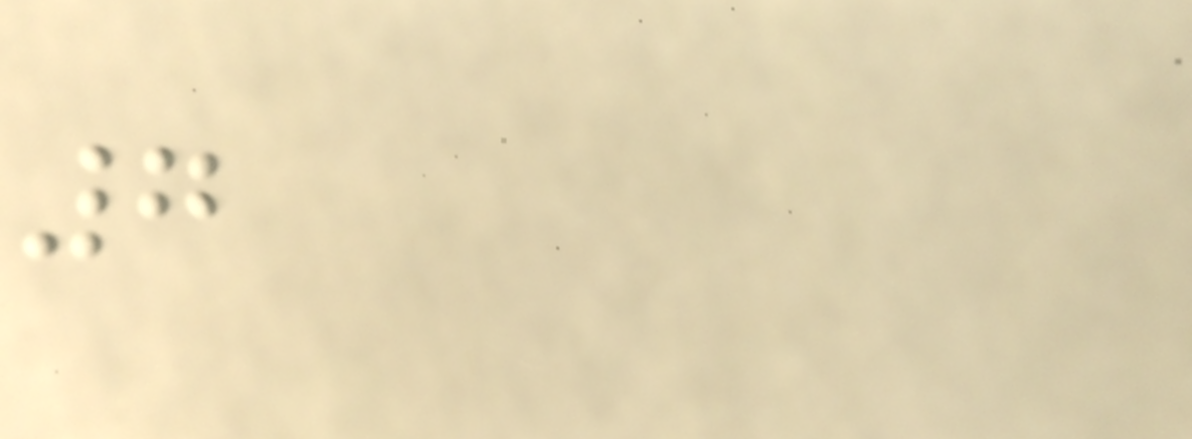7
